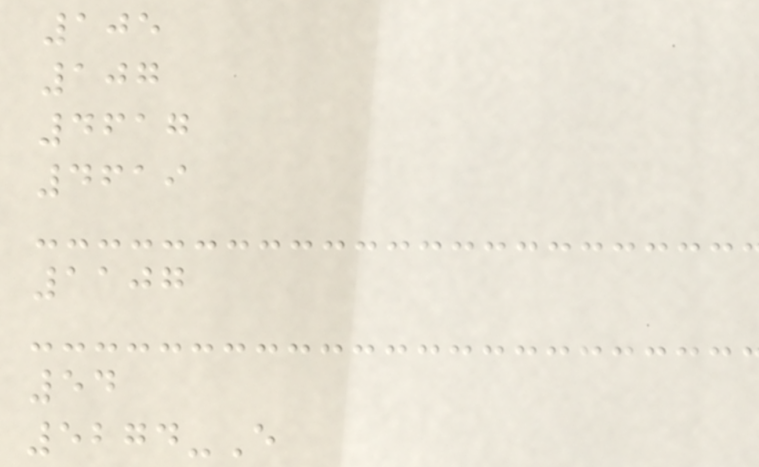105
107
4617
4619
1107
54
5274-E
